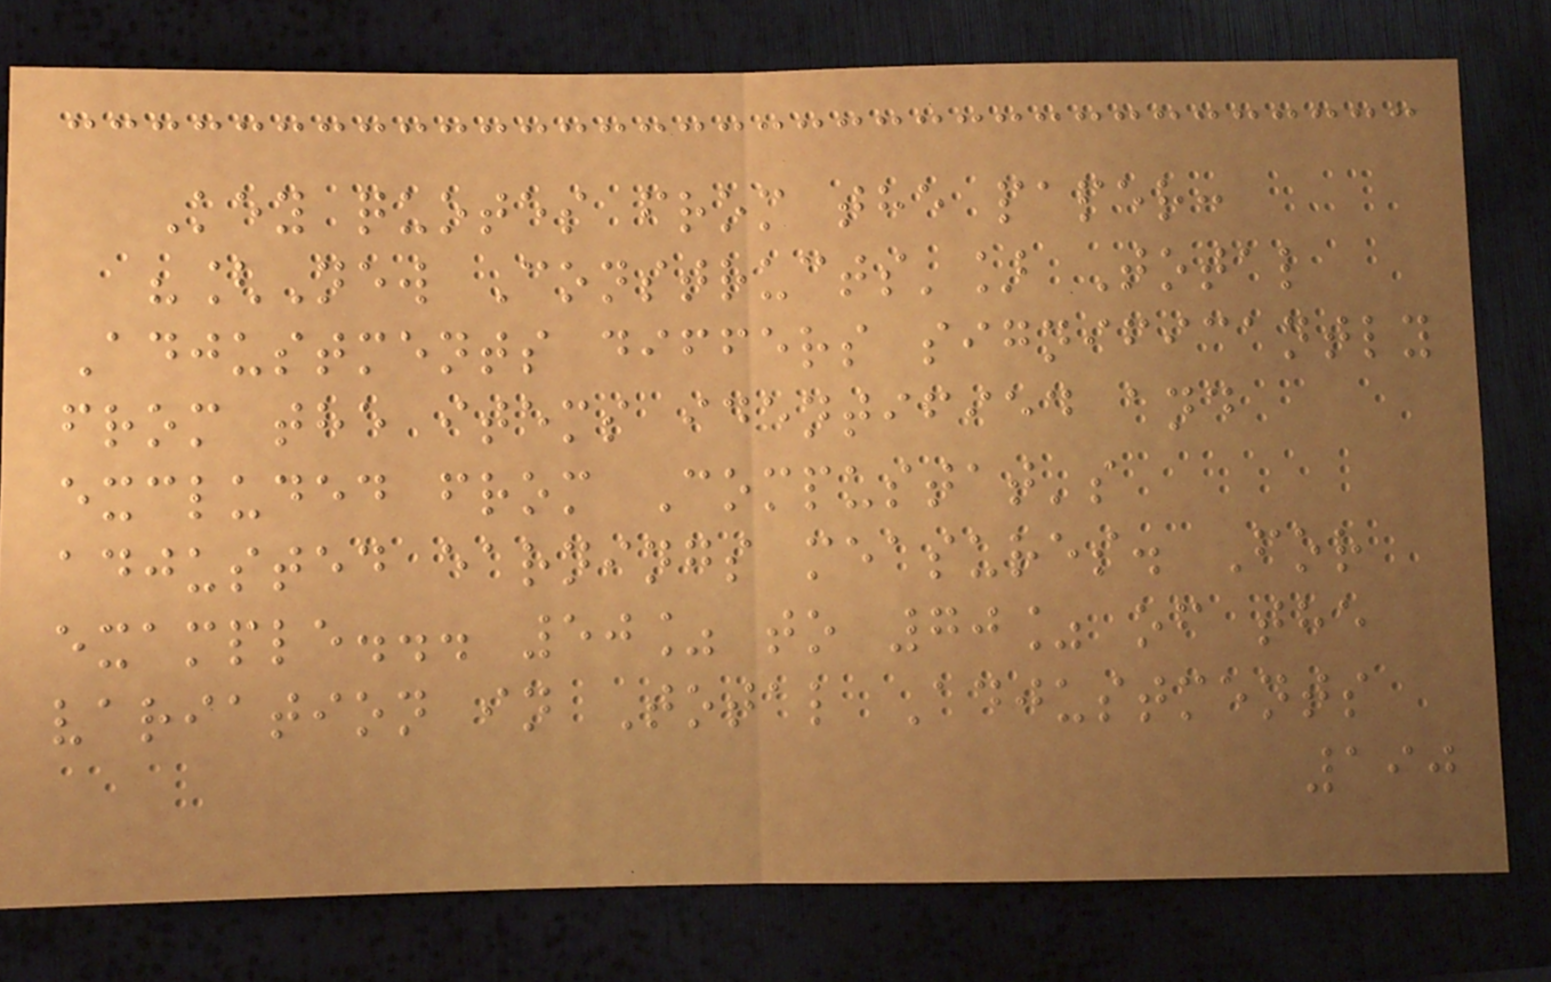Key quotes from the paper:
"[New Constructs'] Total
Adjustments differs significantly
from the items identified and
excluded from Compustat's
adjusted earnings measures. For
example... 50% to 70% of the
variation in Total Adjustments
190
